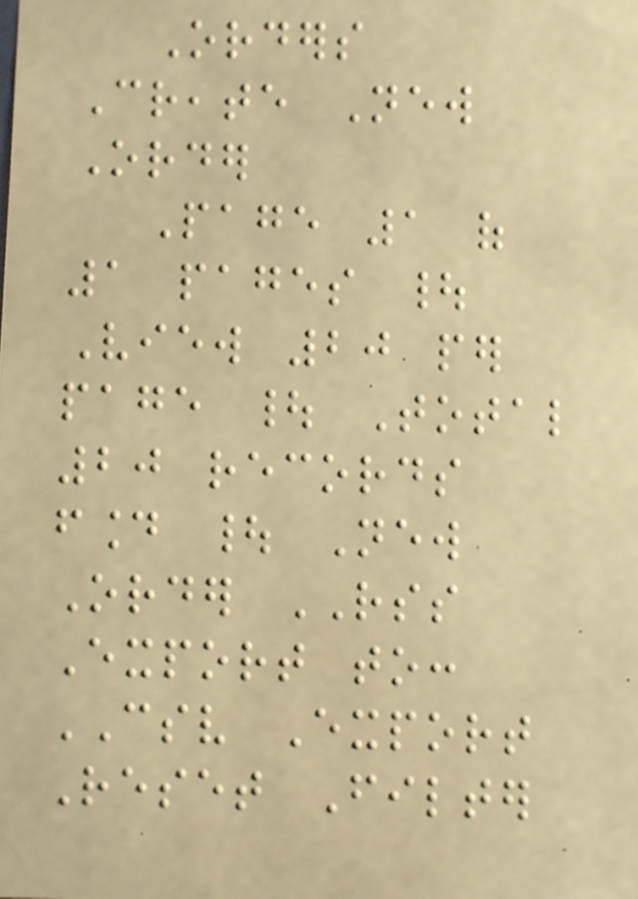Orders
Create New
Order
Page 1 of
1 pages |
View 20 per
page | Total
20 records
found | New
Order RSS
Export to:
CSV Export
Reset Filter
